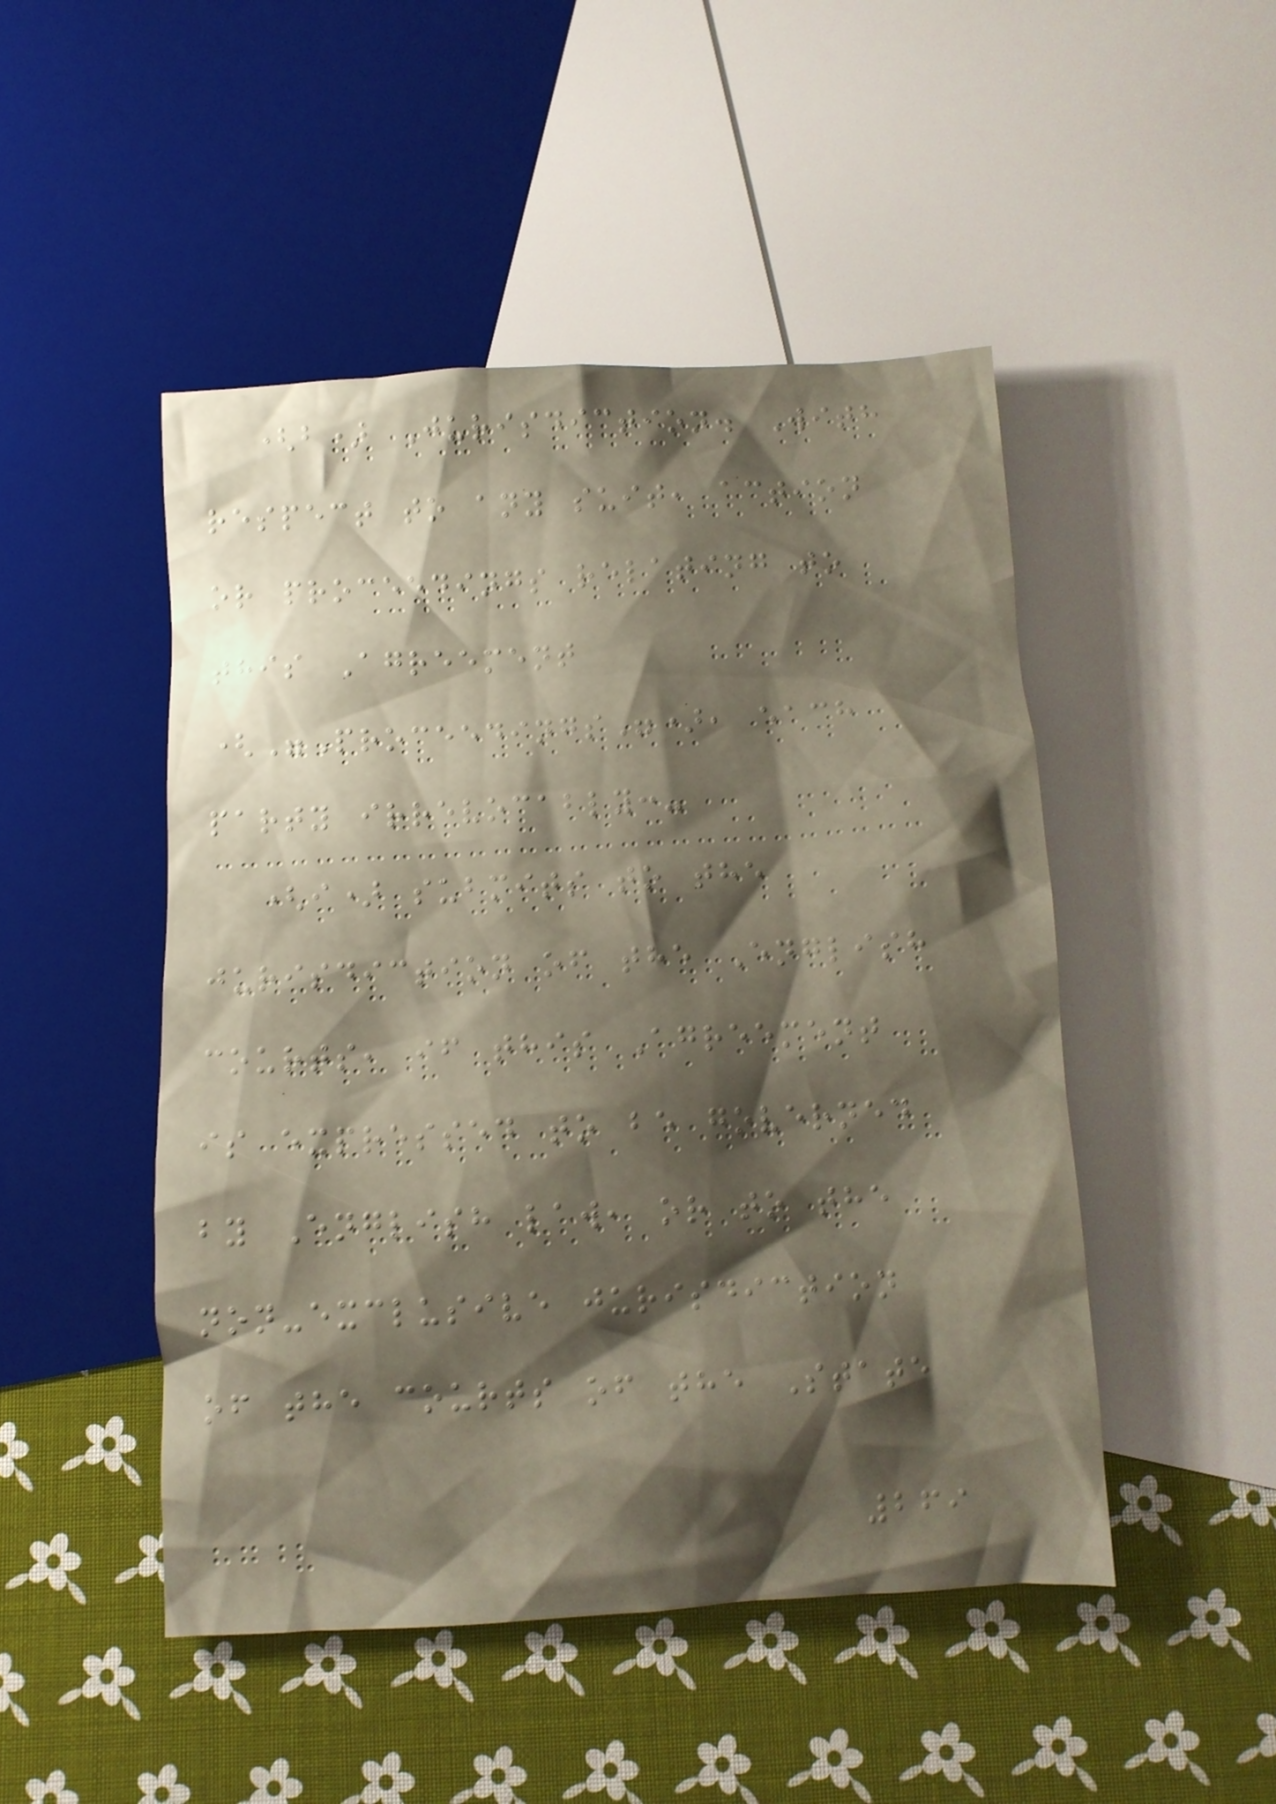(b) Jurisdiction. With
respect to any suit, action
or proceedings relating to
this Agreement
("Proceedings"), each
party irrevocably:-
(i) submits to the
jurisdiction of the English
courts, if this Agreement
is expressed to be governed
by English law, or to the
non-exclusive jurisdiction
of the courts of the State
269
